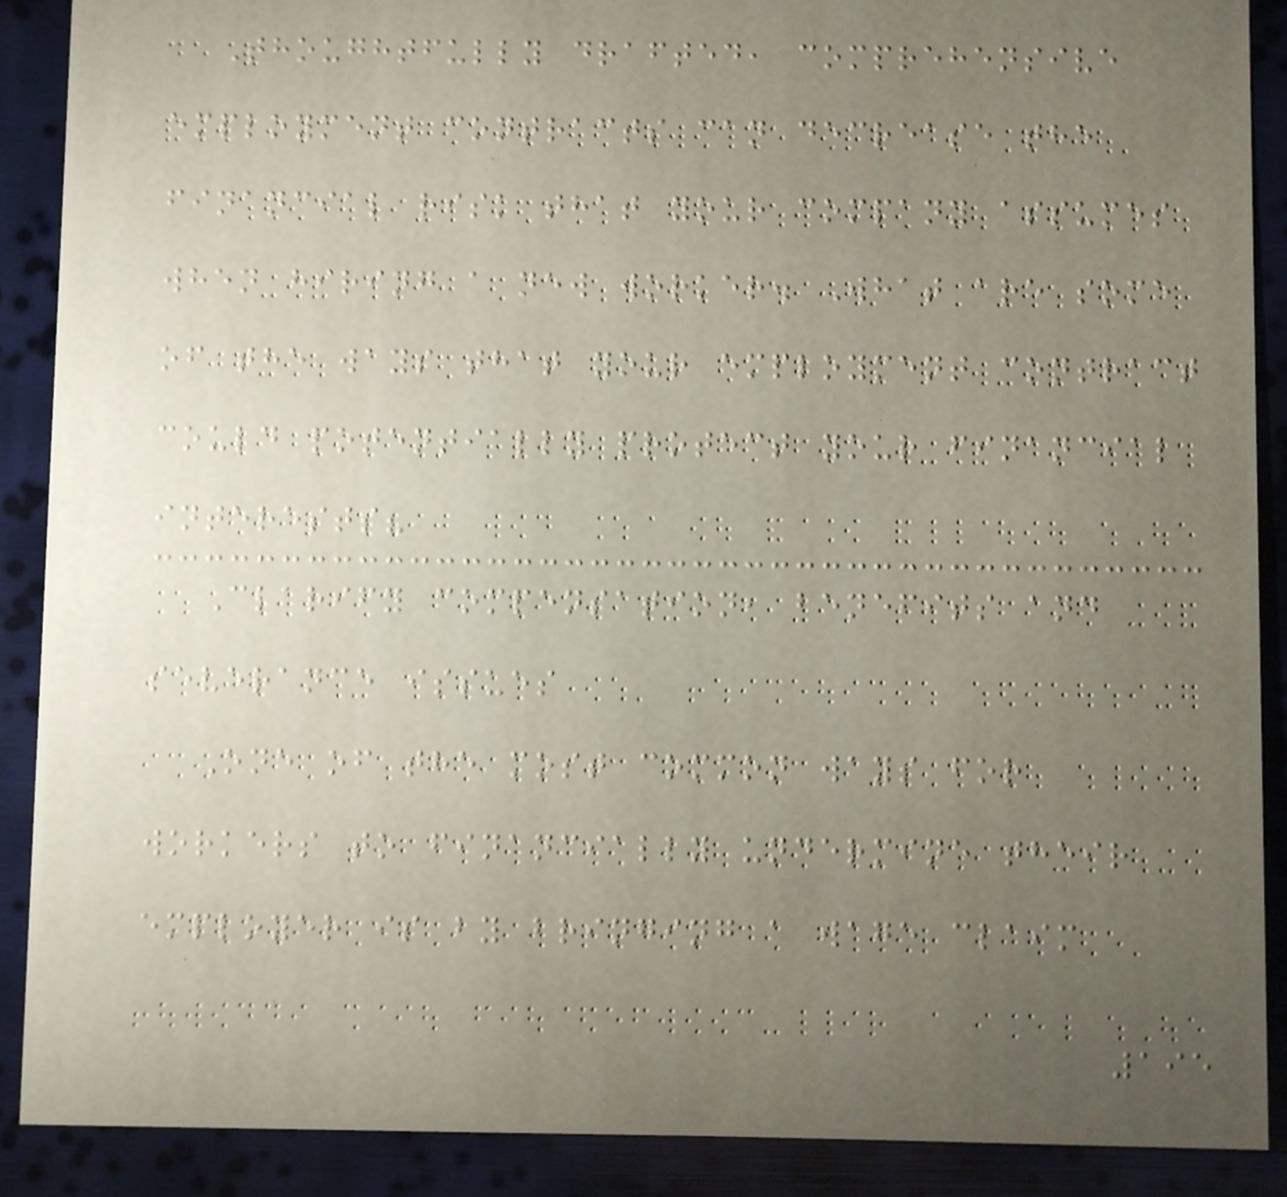Thoughtfully drafted, comprehensive
employment contracts can decrease the
financial risk that your company assumes
when hiring a new worker. What are some
of the ways that your employment contract
could potentially protect your financial
interests?
Clarify compensation, benefits and
severance issues
One of the most common ways for
workers to financially undermine their
employer is by bringing a wage claim
195
